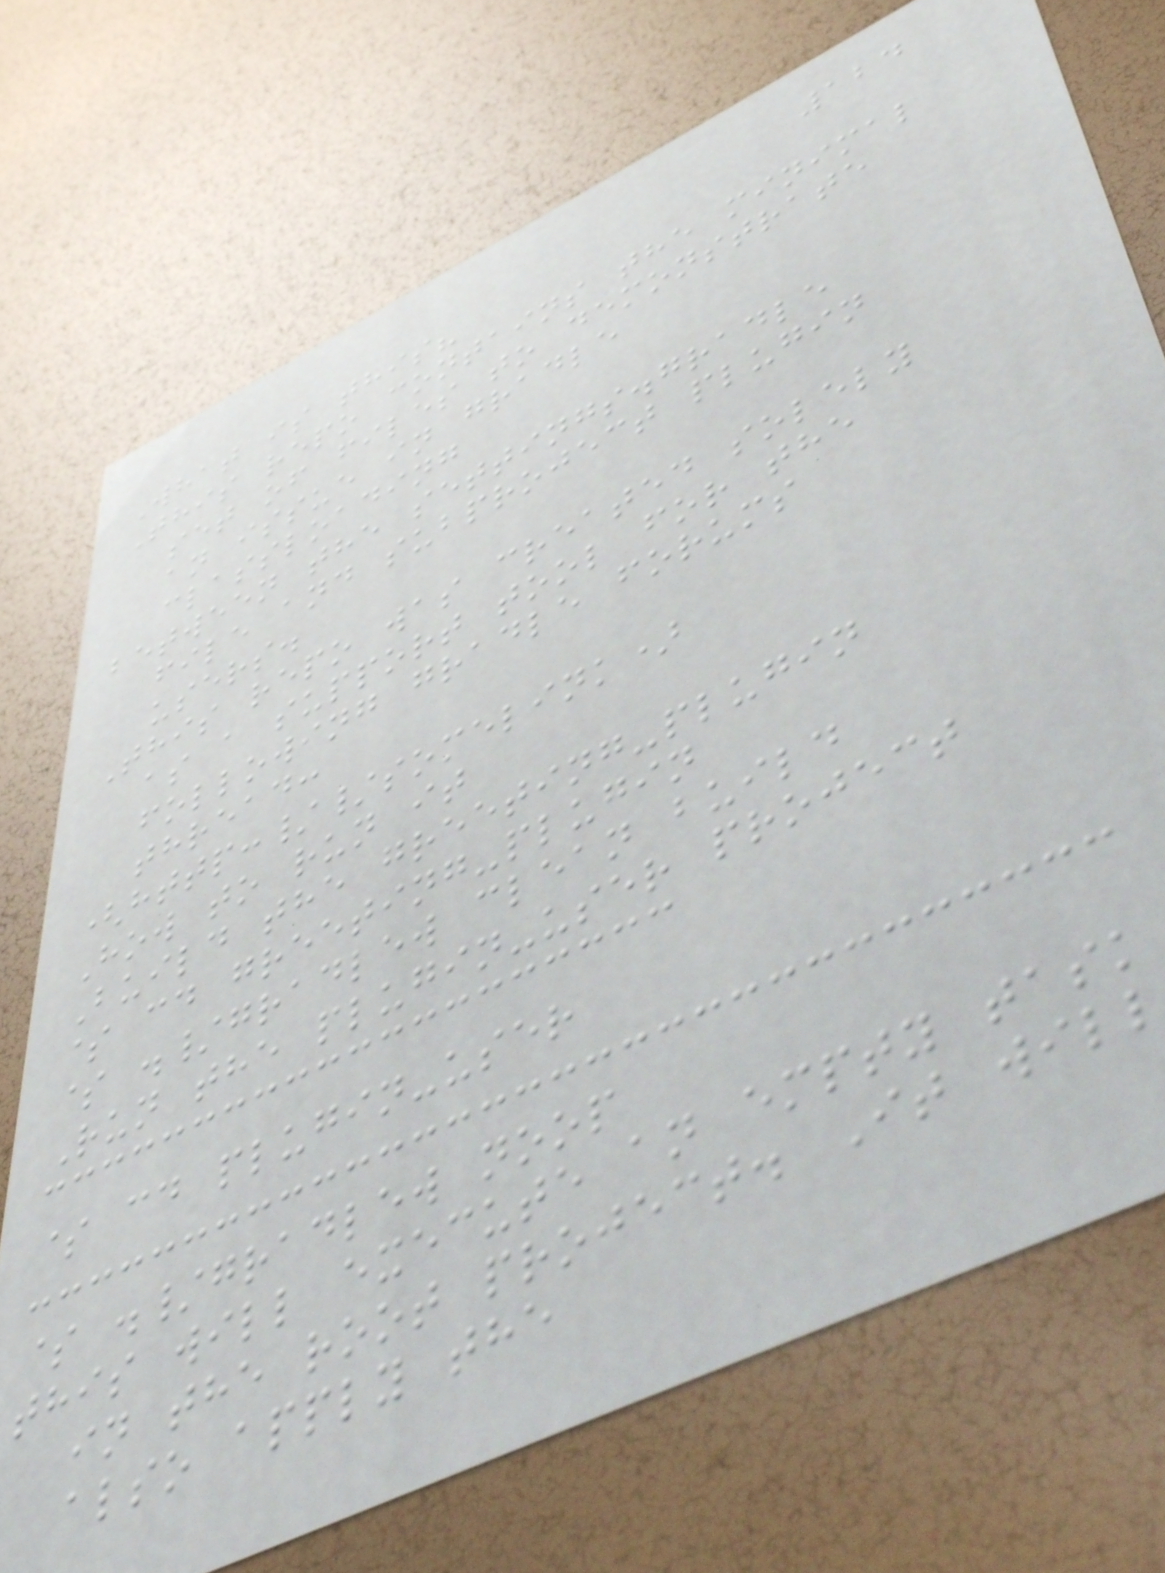124
What is this?
This repo contains the minimal
set of files to demonstrate
an issue in gradle
classloading
between the settings.gradle
file and subproject plugin
users.
This repo was created solely
as a support tool for the
following gradle forums
thread:
(http://somelink)
How to run it
Build the greeting-plugin
$ cd greeting-plugin
$ ./gradlew clean build
Run the plugin-user project
$ cd plugin-user
$ ./gradlew noop
this will execute an empty task
in the root project. It will
also apply the
